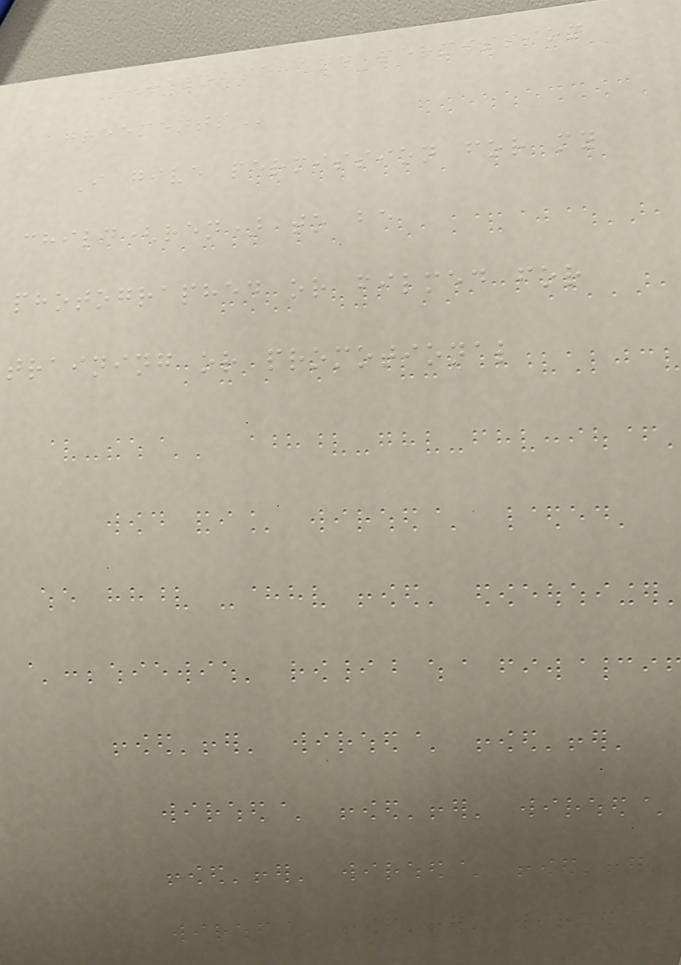RELEASE AND PERMISSION
AGREEMENTS
I give permission for my
child(ren) to be
photographed or filmed for
training or promotional
